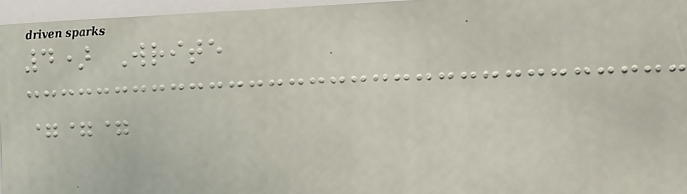4) Write
===
